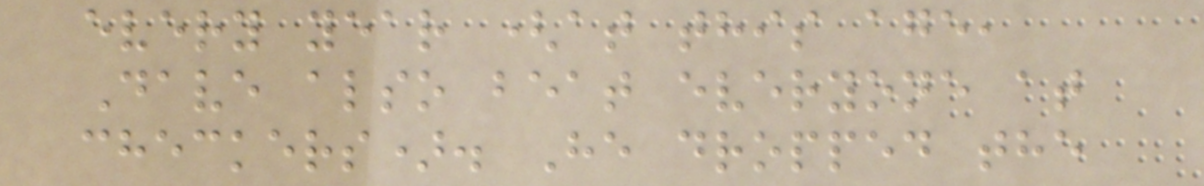every year (at this age,
Dave also beat everyone at
checkers). He dropped the
